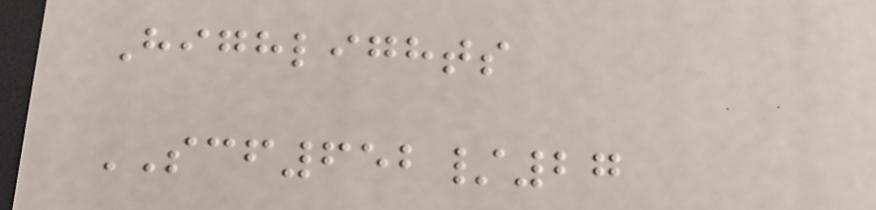Highlights
SCF652/27
